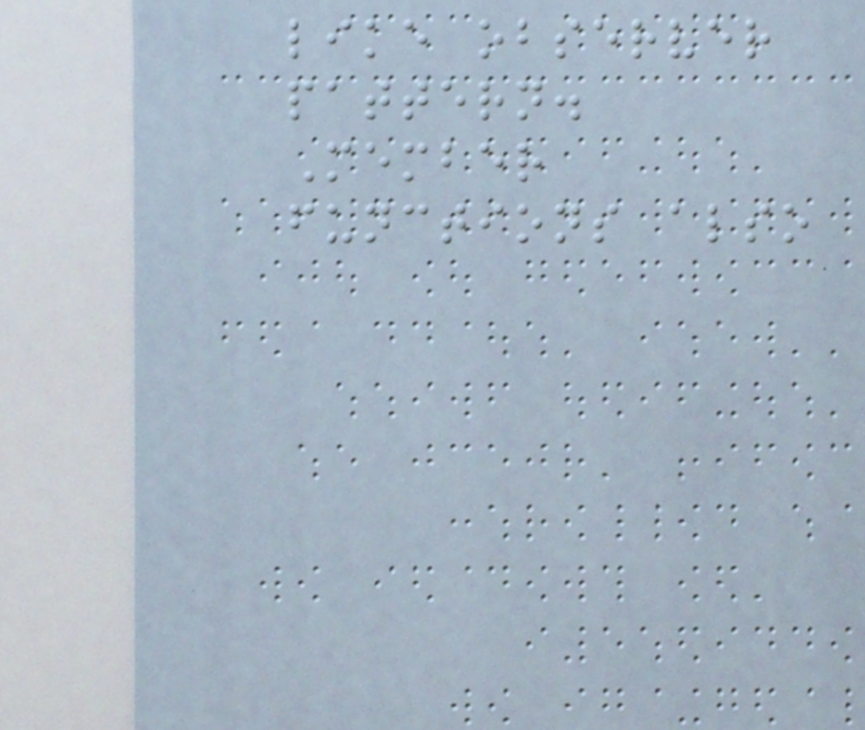like observer
pattern.
Member
functions also
